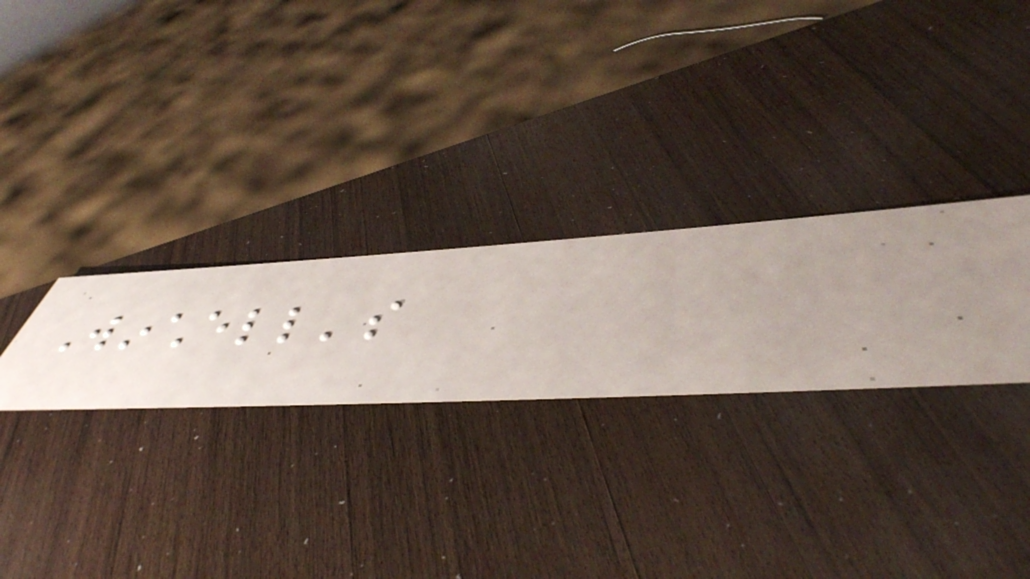Winchell's
